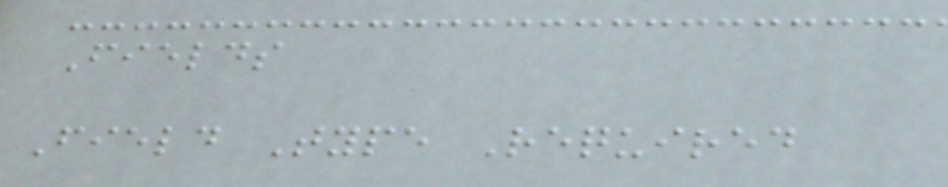Fields
Field Type Required
